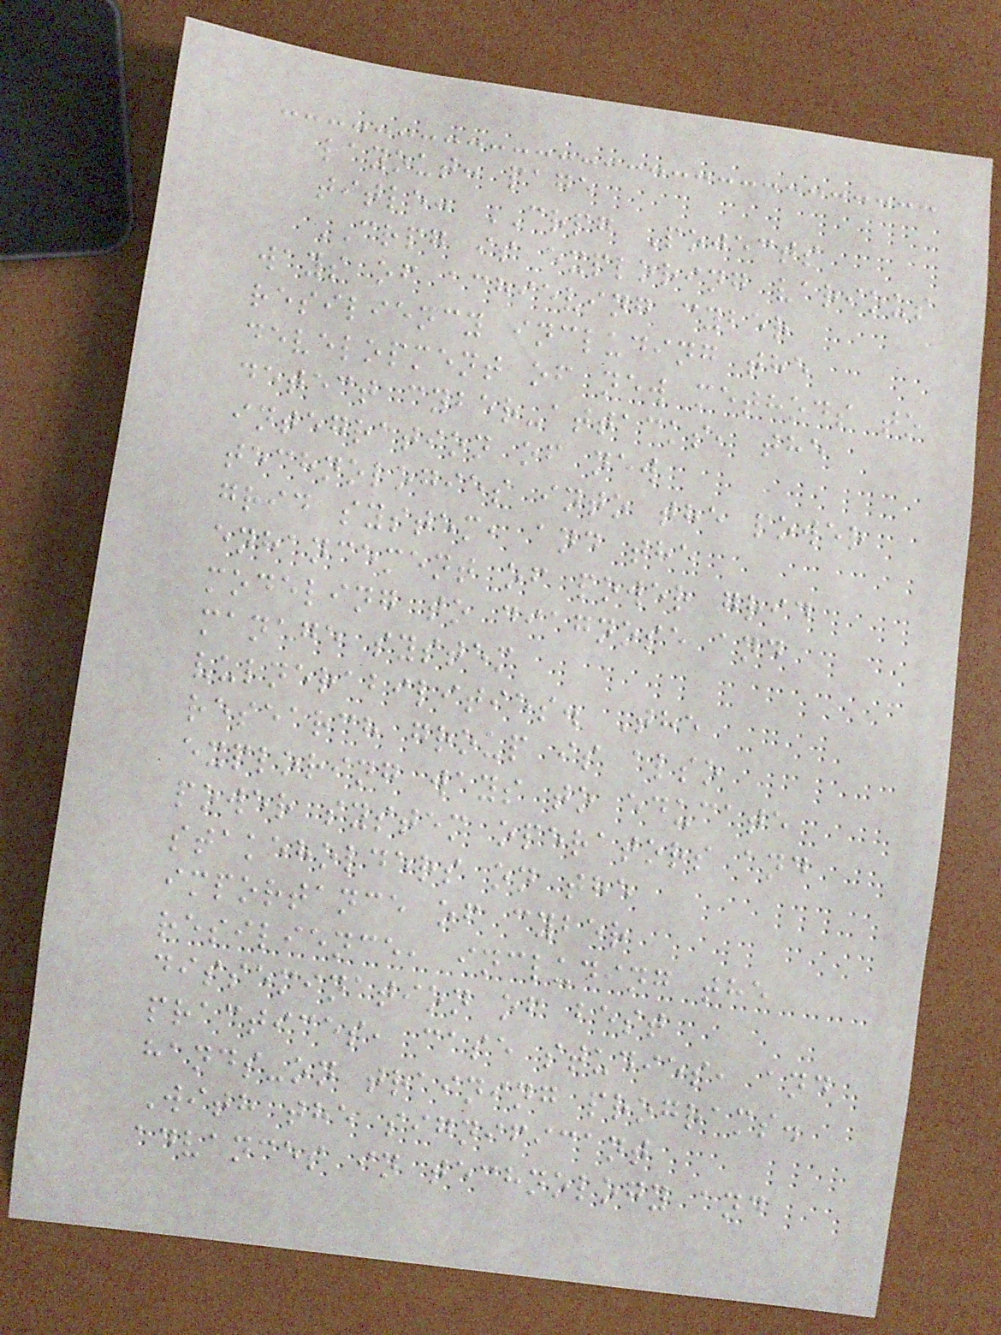layout: page
title: CRPG Pojects
CRPG is exploring various
ways of achieving cyber
resiliency including the
development of new methods to
detect cyber-attacks, the
integration of new
technologies into the power
grid system, and the
enhancement of power grid
modeling to diagnose and
manage system
vulnerabilities. The
research group is also
exploring ways to educate
power system operators and
stakeholders on the
importance of cyber
resilience, including the
dissemination of best
practices, case studies, and
hands-on training programs.
With the significant
advances in technology and
